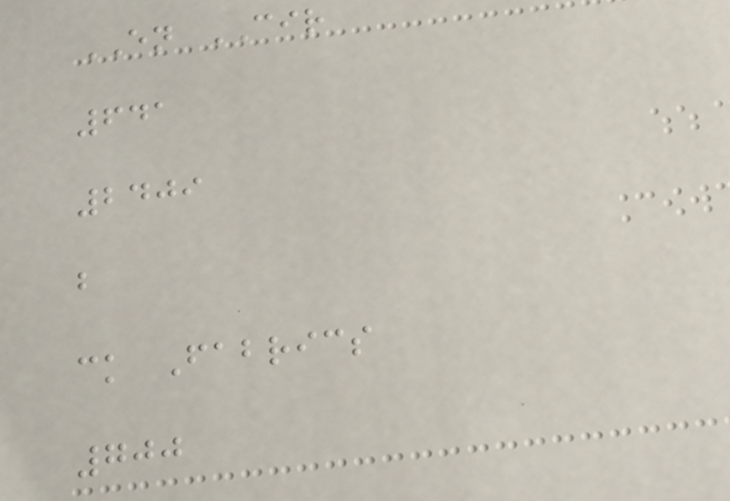EN CIR
641
2409
b
ck Fabrics
700
